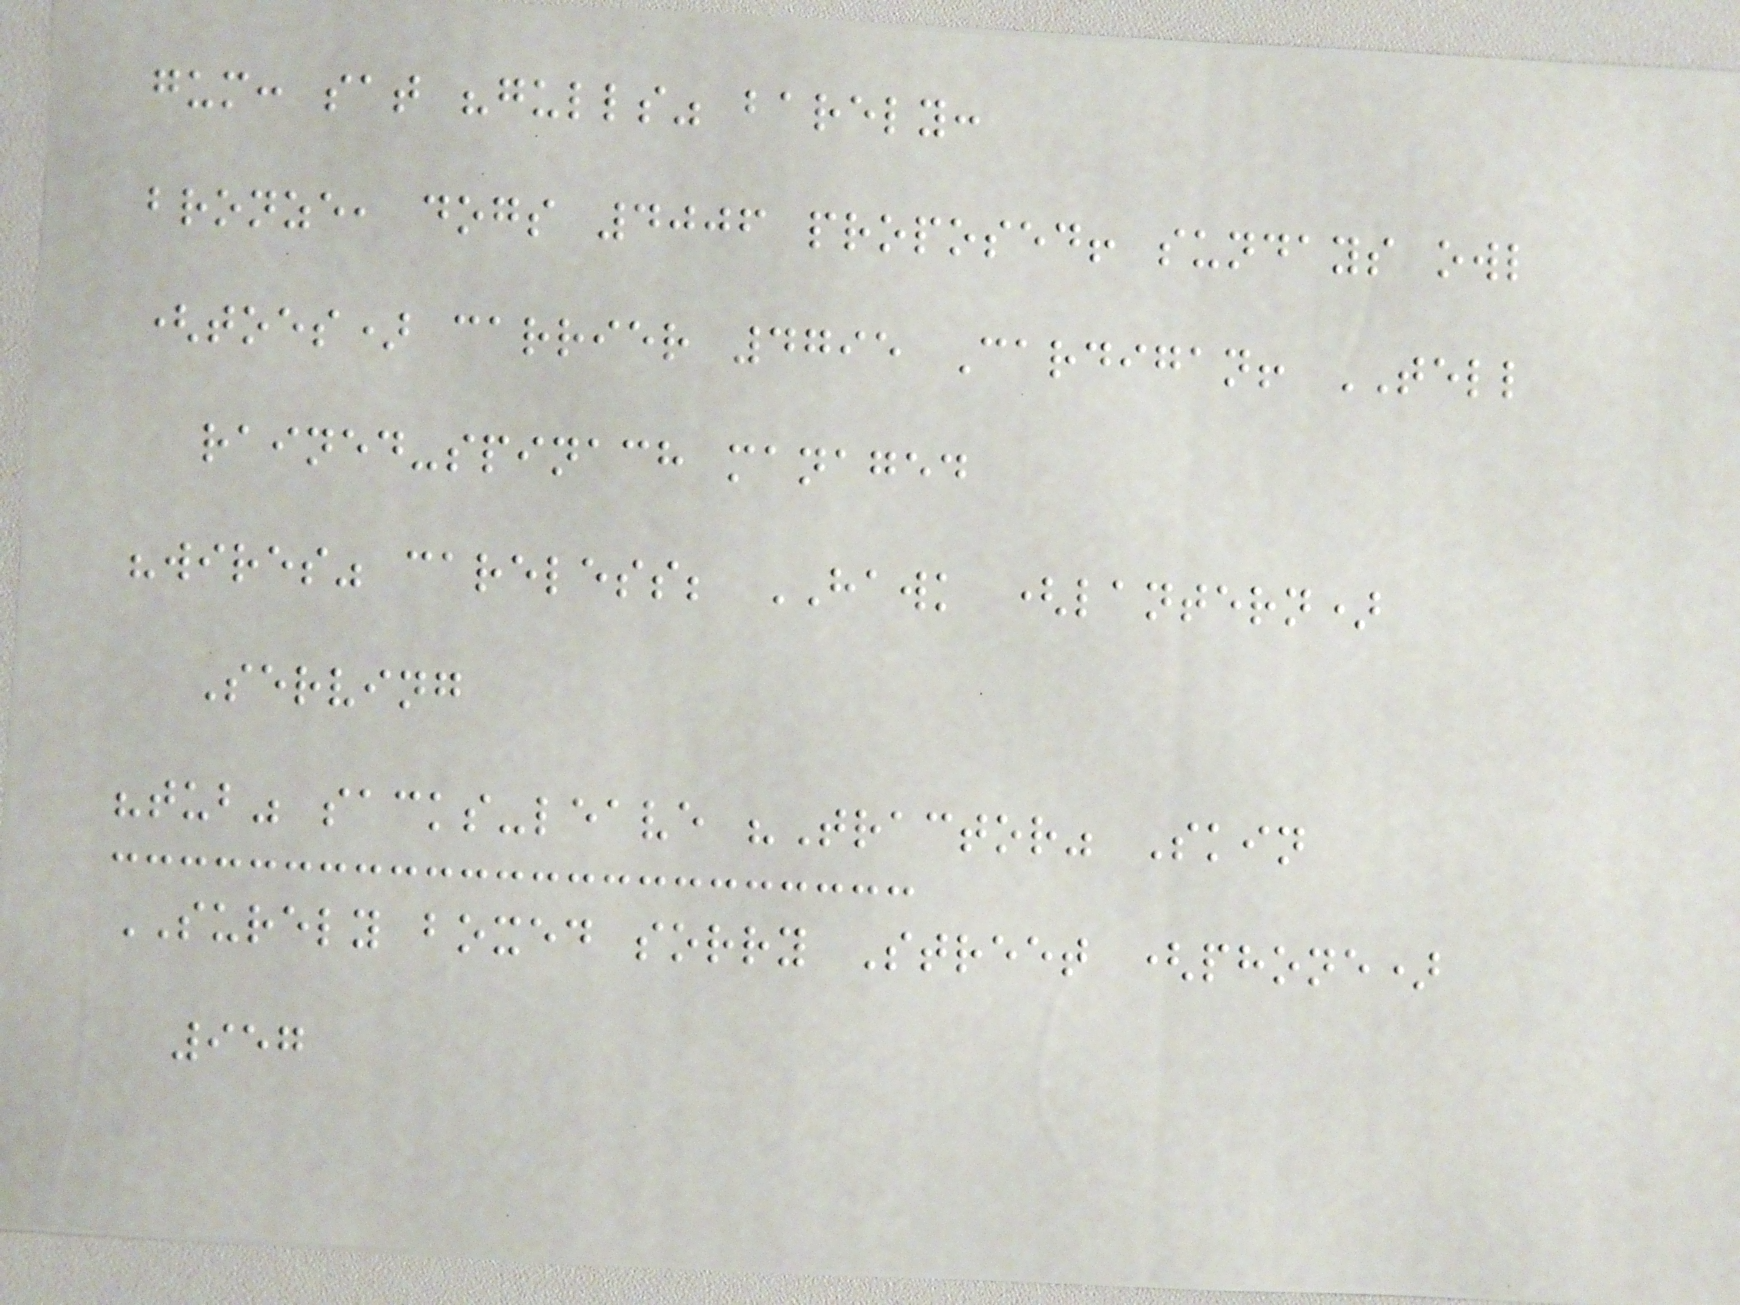gum: sat "gulls" barely:
bronze, dogs 4006 proposed! sundays owl
(toes) carrier 4795 Cardigan! TELL
rained-spinach managed
"wires" careless; HAWK (lantern)
Serving
"tub" sacks-leave "Tractor" Skin
SURELY boxed sorry Street (phone)
957
